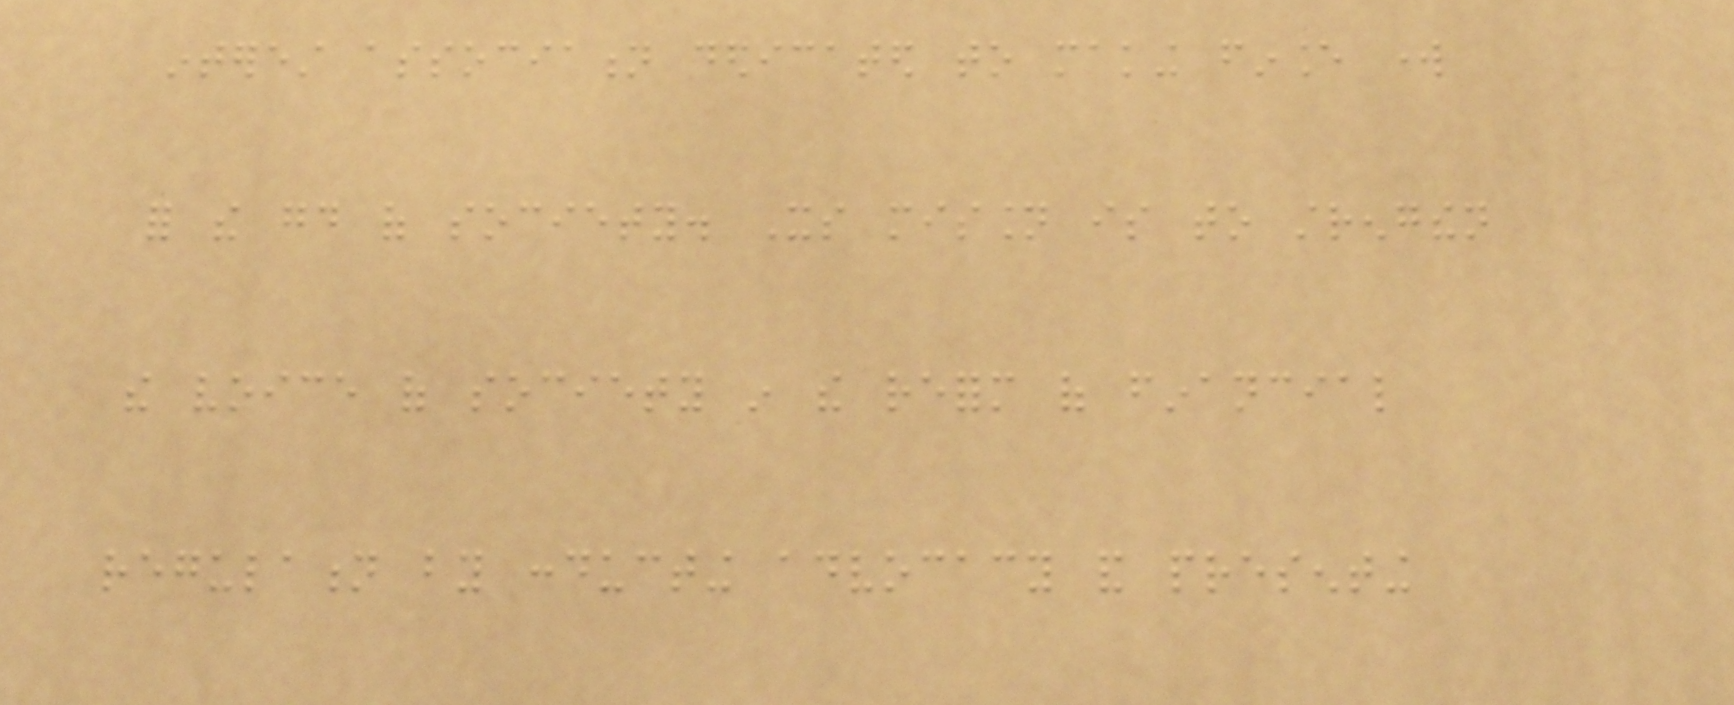interest association dedicated to making finance work
for the good of society. Its mission is to strengthen
the voice of society in the reform of financial
regulation by conducting advocacy and presenting
